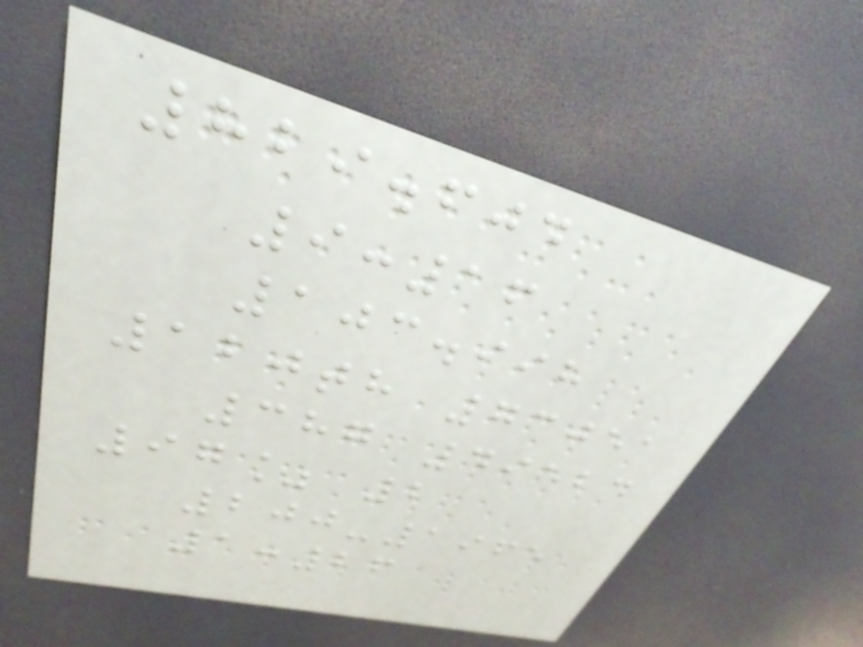829.604
9:16
103.998
120th 73051
387 49524
97% 2
200-1965
1:26
